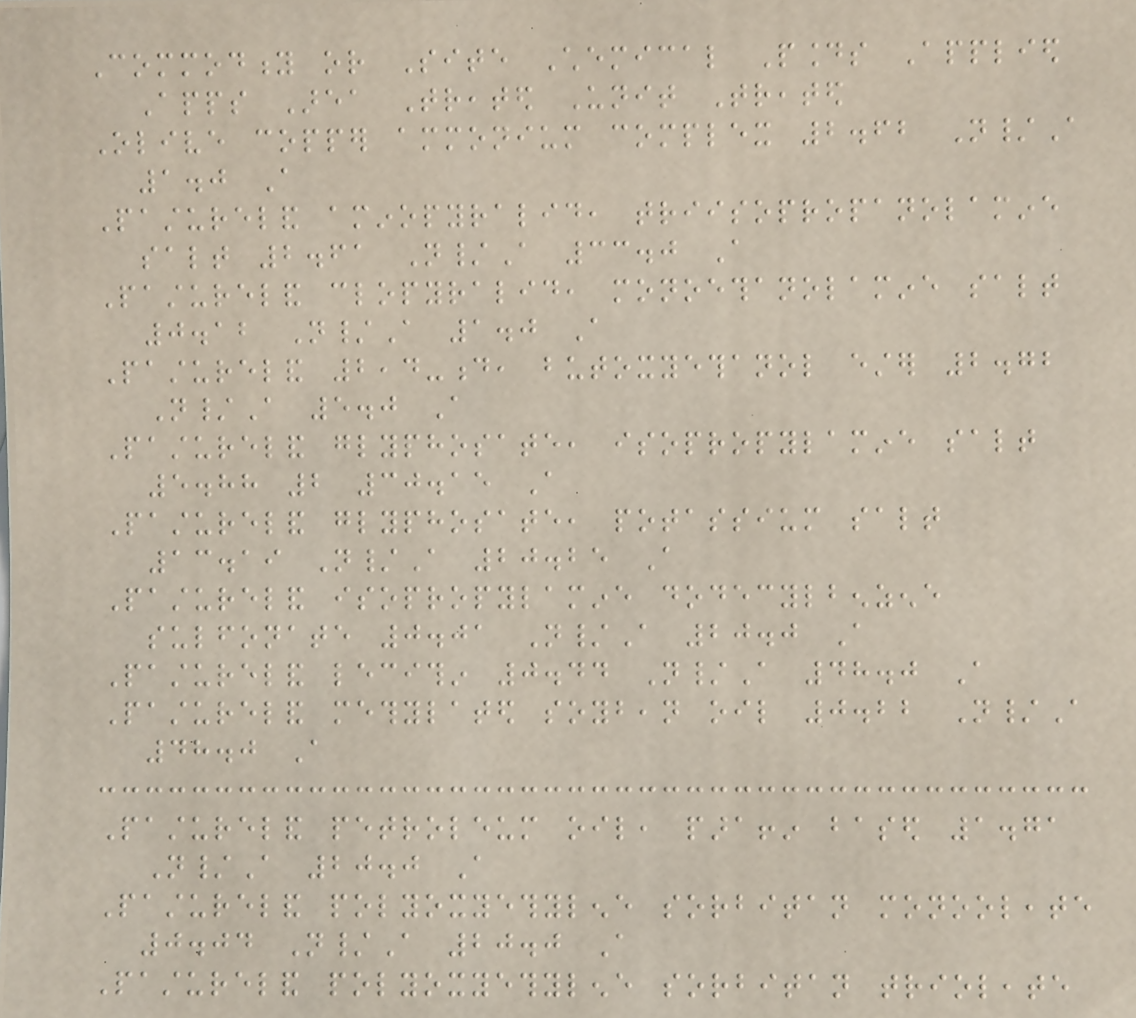Commodity or Site Chemical Pounds Applied
Apps Area Treated Unit Treated
Olive copper ammonium complex 2.62 N/A
1.0 A
Pastureland aminopyralid, triisopropanolamine
salt 2.61 N/A 33.0 A
Pastureland clopyralid, monoethanolamine salt
0.12 N/A 1.0 A
Pastureland 2,4-d, butoxyethanol ester 2.72
N/A 5.0 A
Pastureland glyphosate, isopropylamine salt
5.88 2 30.15 A
Pastureland glyphosate, potassium salt
13.19 N/A 20.25 A
Pastureland isopropylamine dodecylbenzene
sulfonate 0.01 N/A 20.0 A
Pastureland lecithin 0.44 N/A 48.0 A
Pastureland methylated soybean oil 0.22 N/A
48.0 A
Pastureland petroleum oil, paraffin based 1.71
N/A 20.0 A
Pastureland polyoxyethylene sorbitan monooleate
0.04 N/A 20.0 A
Pastureland polyoxyethylene sorbitan trioleate
